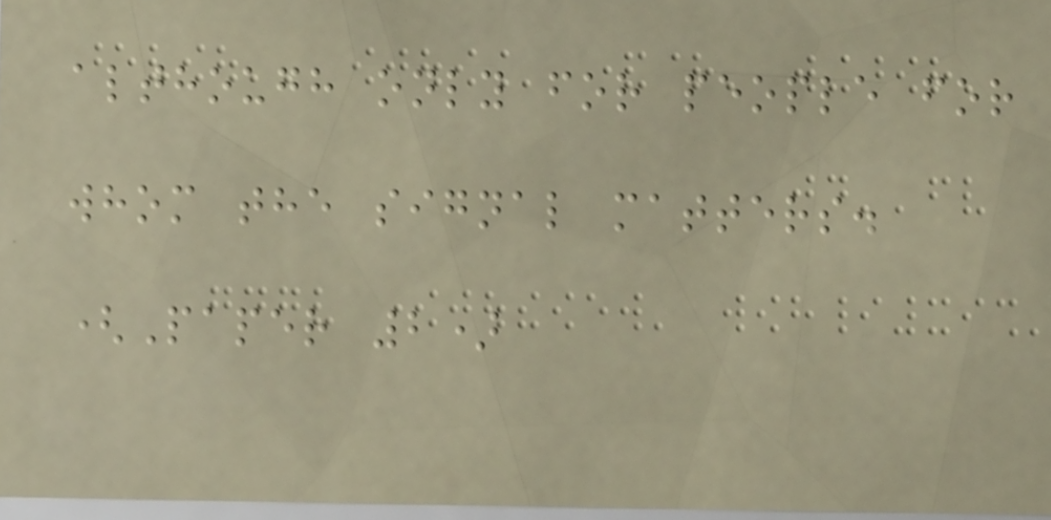although only for people for
whom the signal matters.
(Paper 2)
